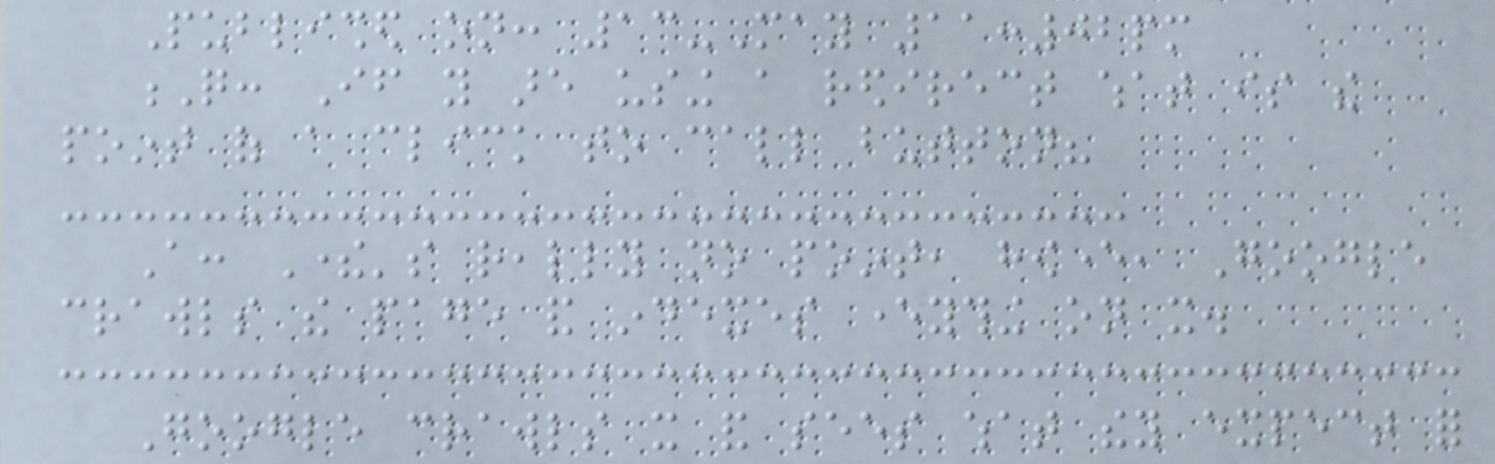Published on: 13-May 11:02pm
Q: If you are using a redirect what is the
point of a click to call button?
A: There's really no point, however, Google
crawls the page and indexes everything on it.
Google crawls it and sees what they expect for
